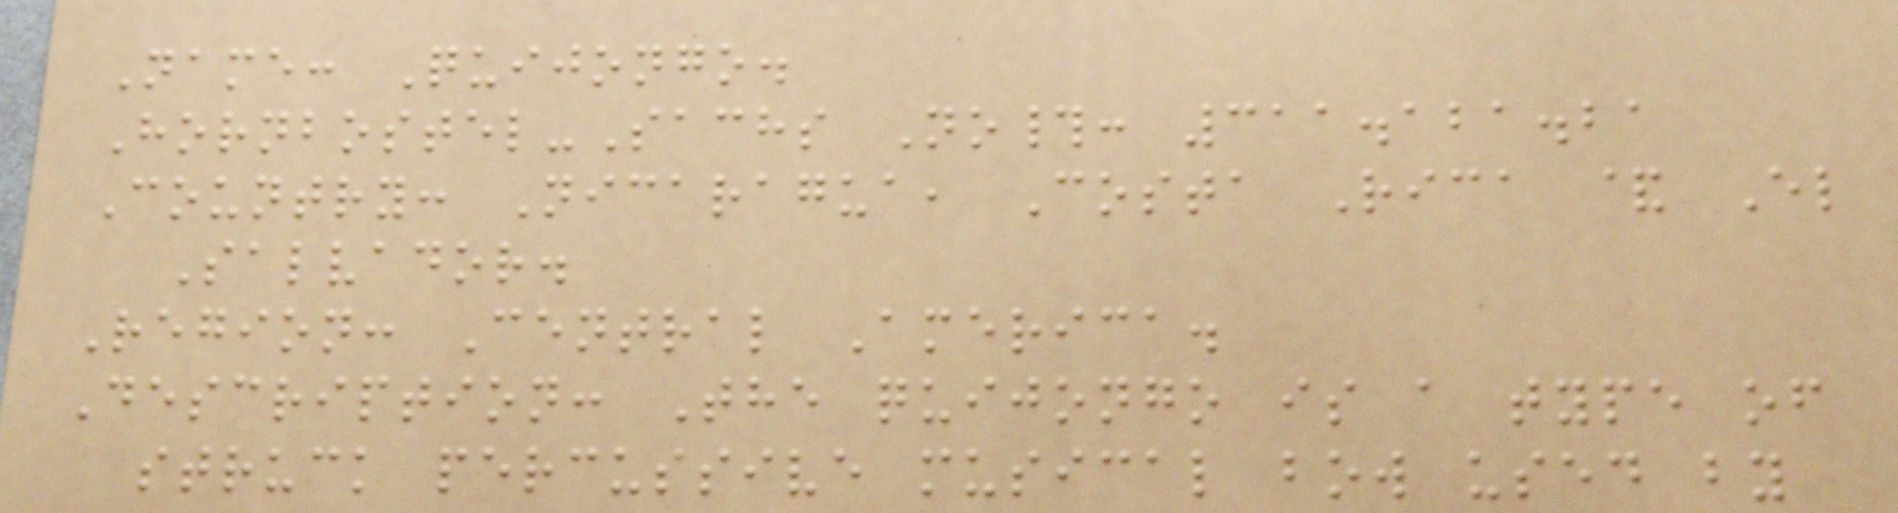Name: Quijongo.
Hornbostel-Sachs No#: 311.121.21
Country: Nicaragua, Costa Rica & El
Salvador.
Region: Central America.
Description: The quijongo is a type of
struck percussive musical bow used by
